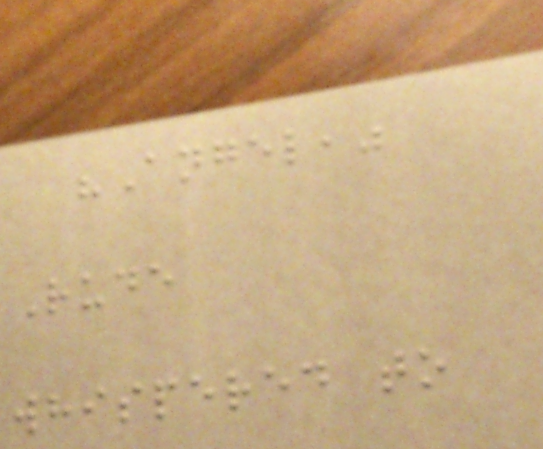"Angel,"
Rude
whispered to
